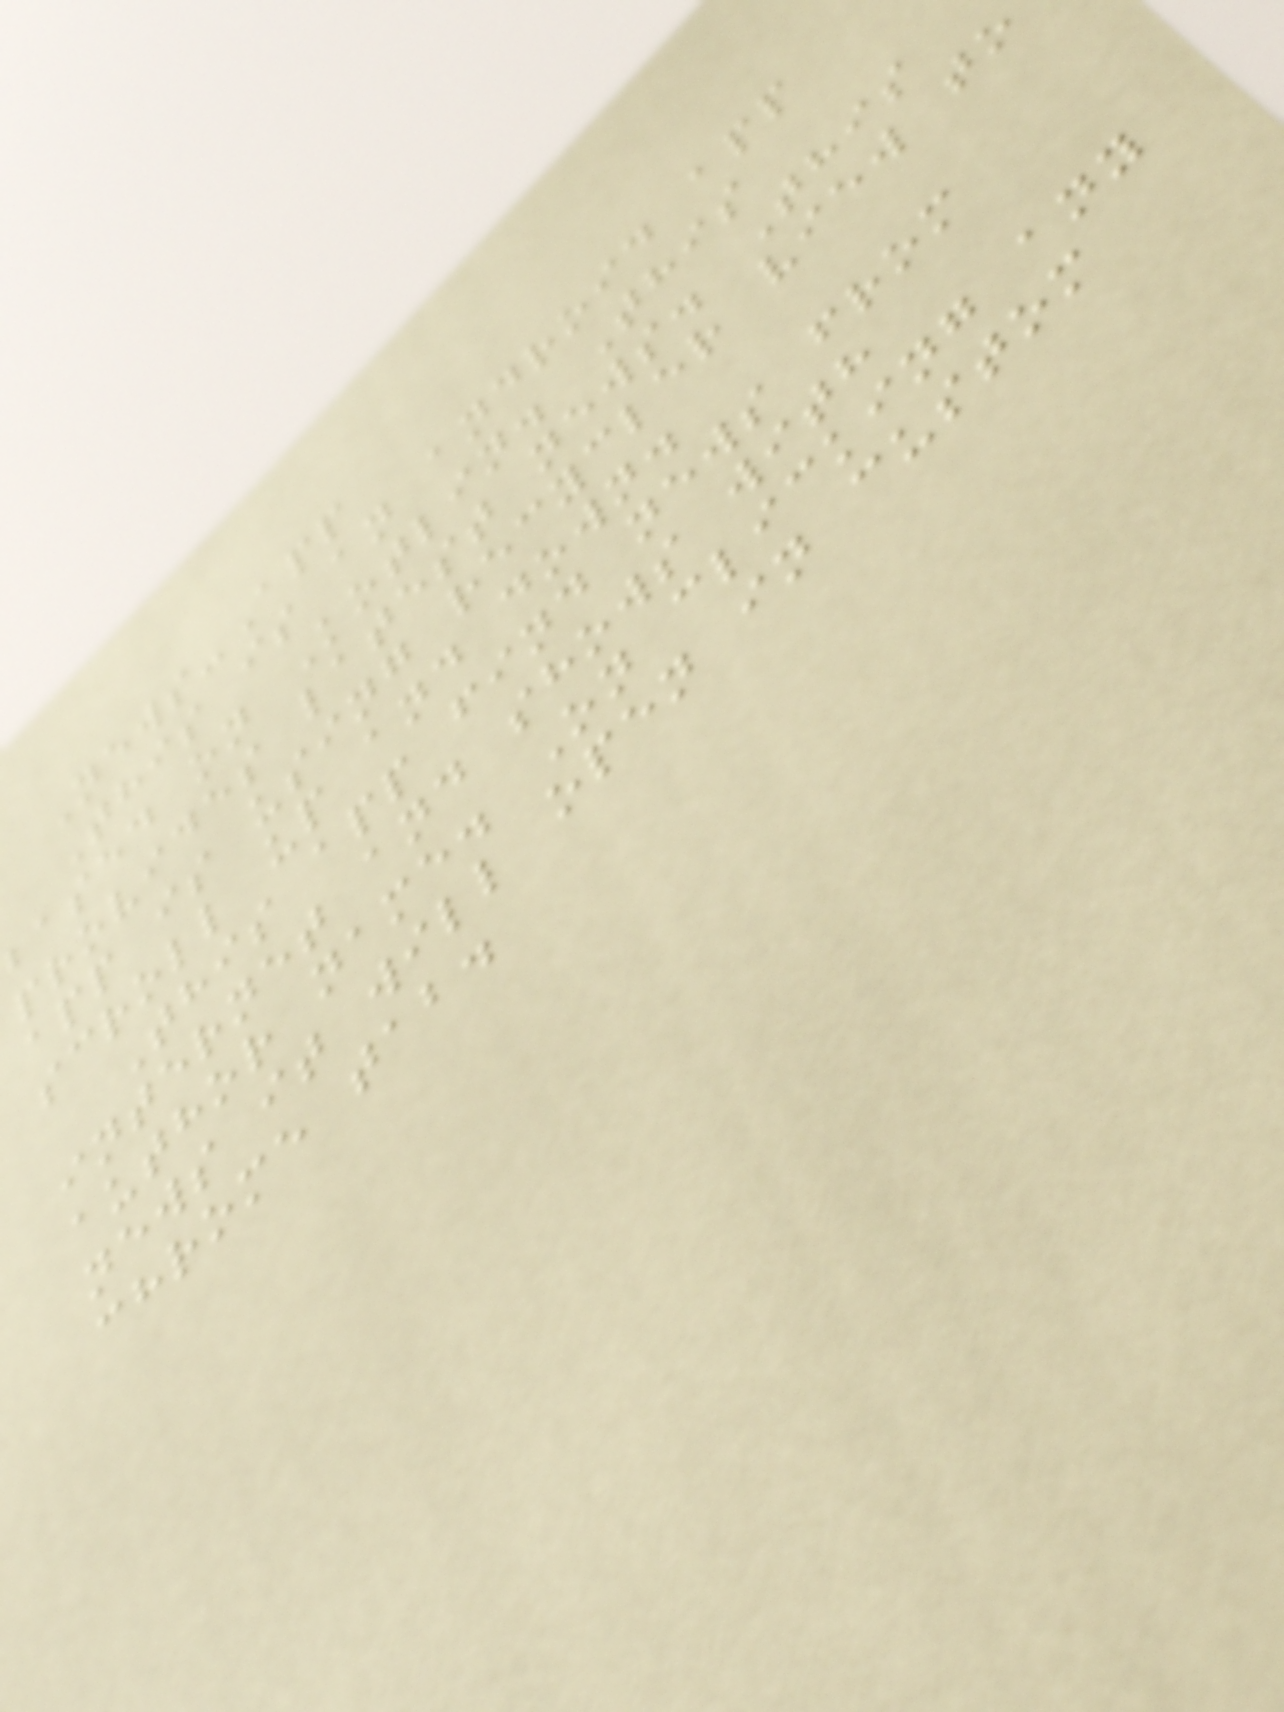News-App
This is an android app
based on Kotlin. This
provides latest news. This
app is using recycler view to
scroll up and down.
This app find news from
internet and shows with
author name. On clicking any
news it will open in custom
chrome tab.
